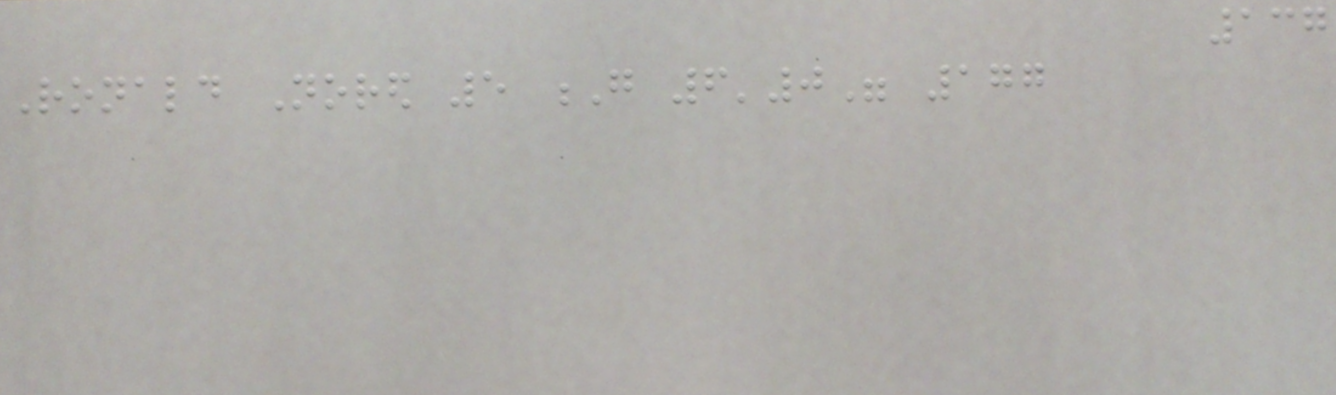137
Ronald Nored 5 G 6'0" 177
